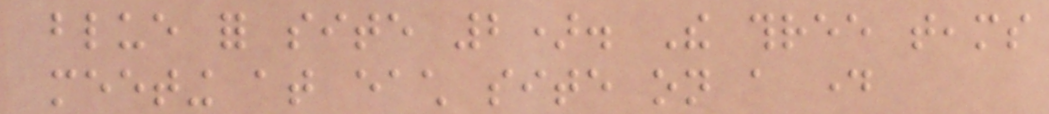blue for site 2). The three teams
meeting at each site on a day
